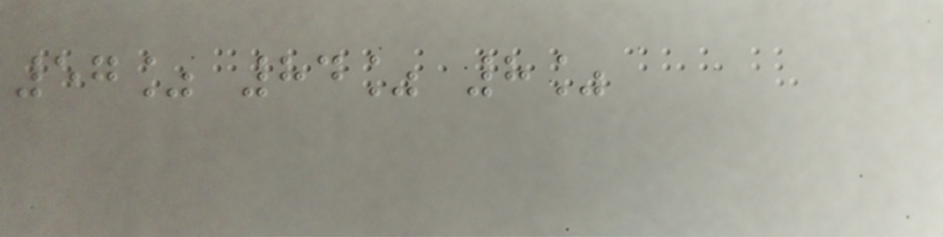57% 84% 8%
